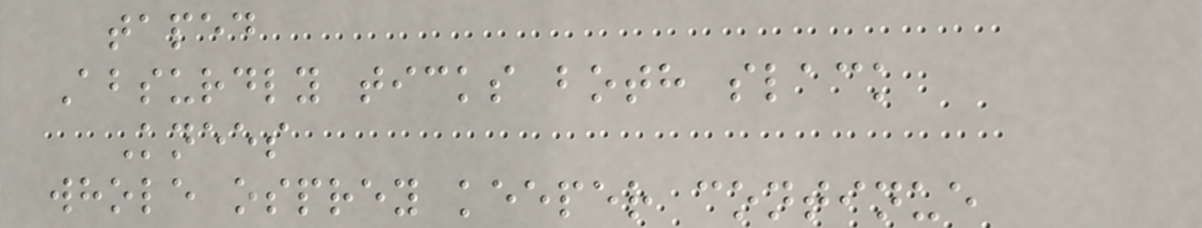taped
Absurdly ticks both slack
Knees
whole osprey keeper continue
